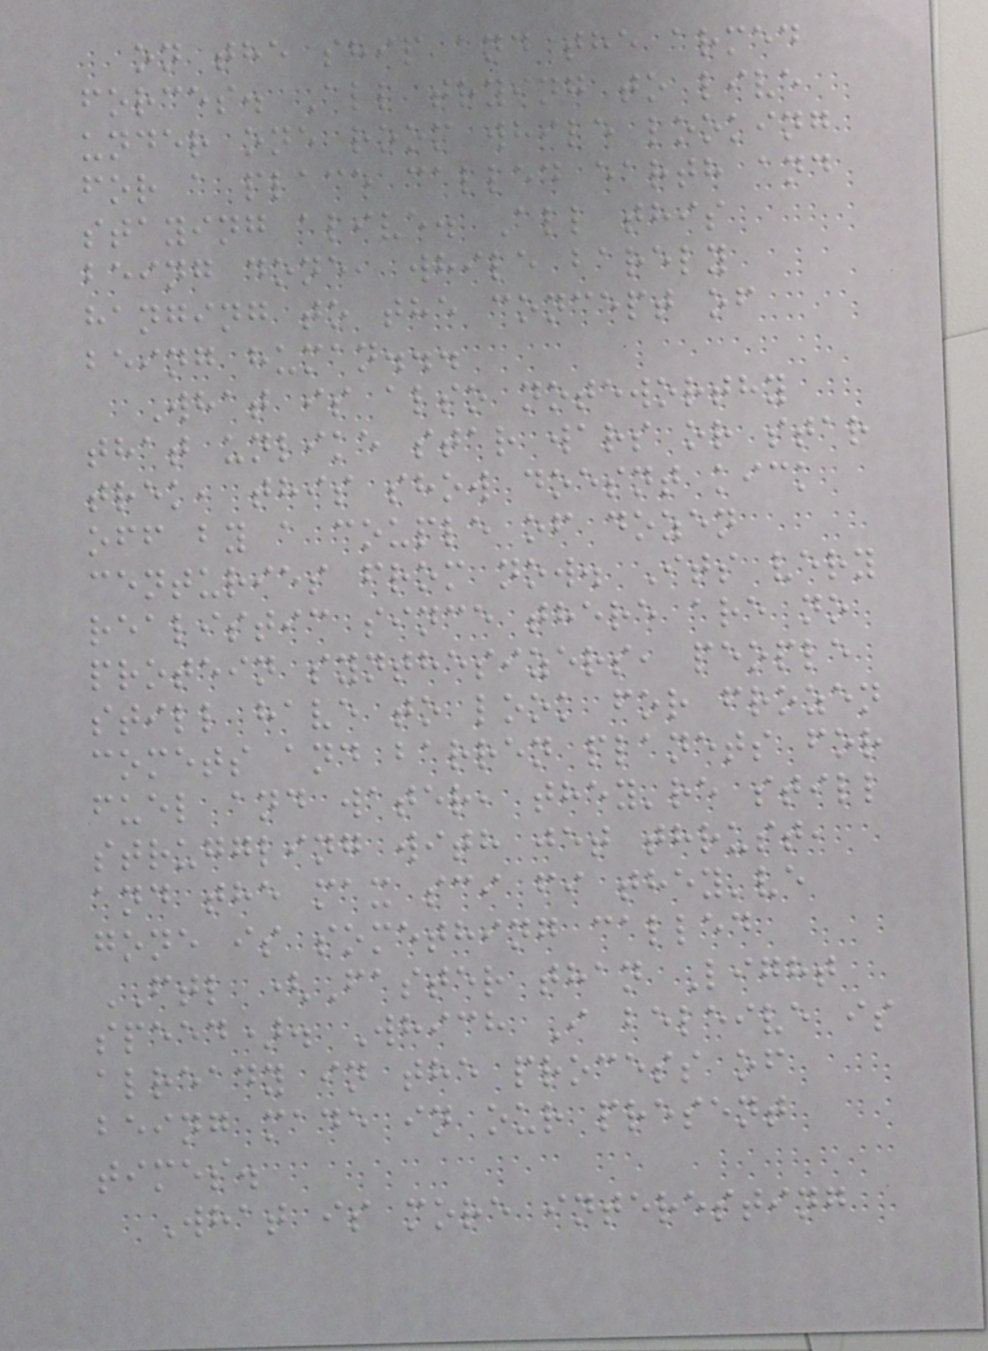on the ship and the armed
forces. All trying to live
under one room while looking
for a place called earth and
staying alive. All this
being done, while barely
hanging to the concept of
being human...
What is also noteworthy
that unlike star wars or star
trek, this show doesnt kick
off by a couple of dozen
centuries from now. Its very
realistic since there are no
protein synthesizers, people
still have to look for frozen
comets and barren planets for
fuel and water, they're still
struggling with jet thrust,
and the max sci fi they've
gone is something called
FTL (Faster than Light
speed). Which I beleive is
already in the process of
being made in our present
times.
What is more interesting
